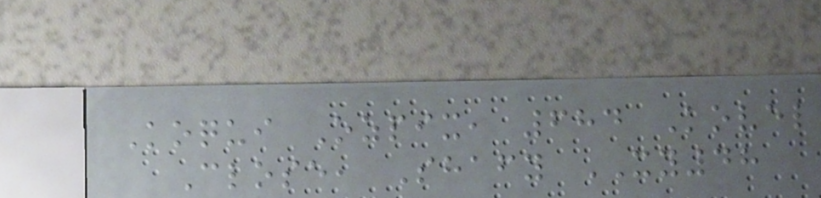Koqui Ozpix, 684 Kovel
Close, Shafy XY48
